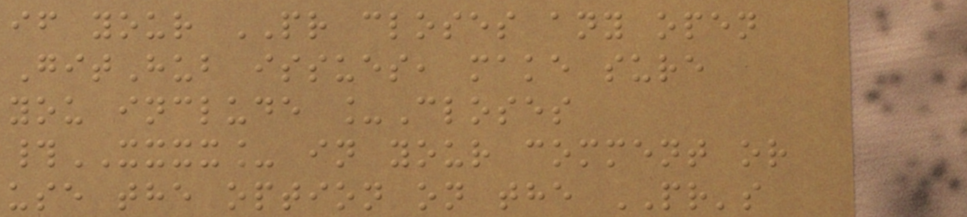if your PR closes any open
GitHub issues, make sure
you include _Closes
#XXXX_ in your comment or
use the option on the PR's
